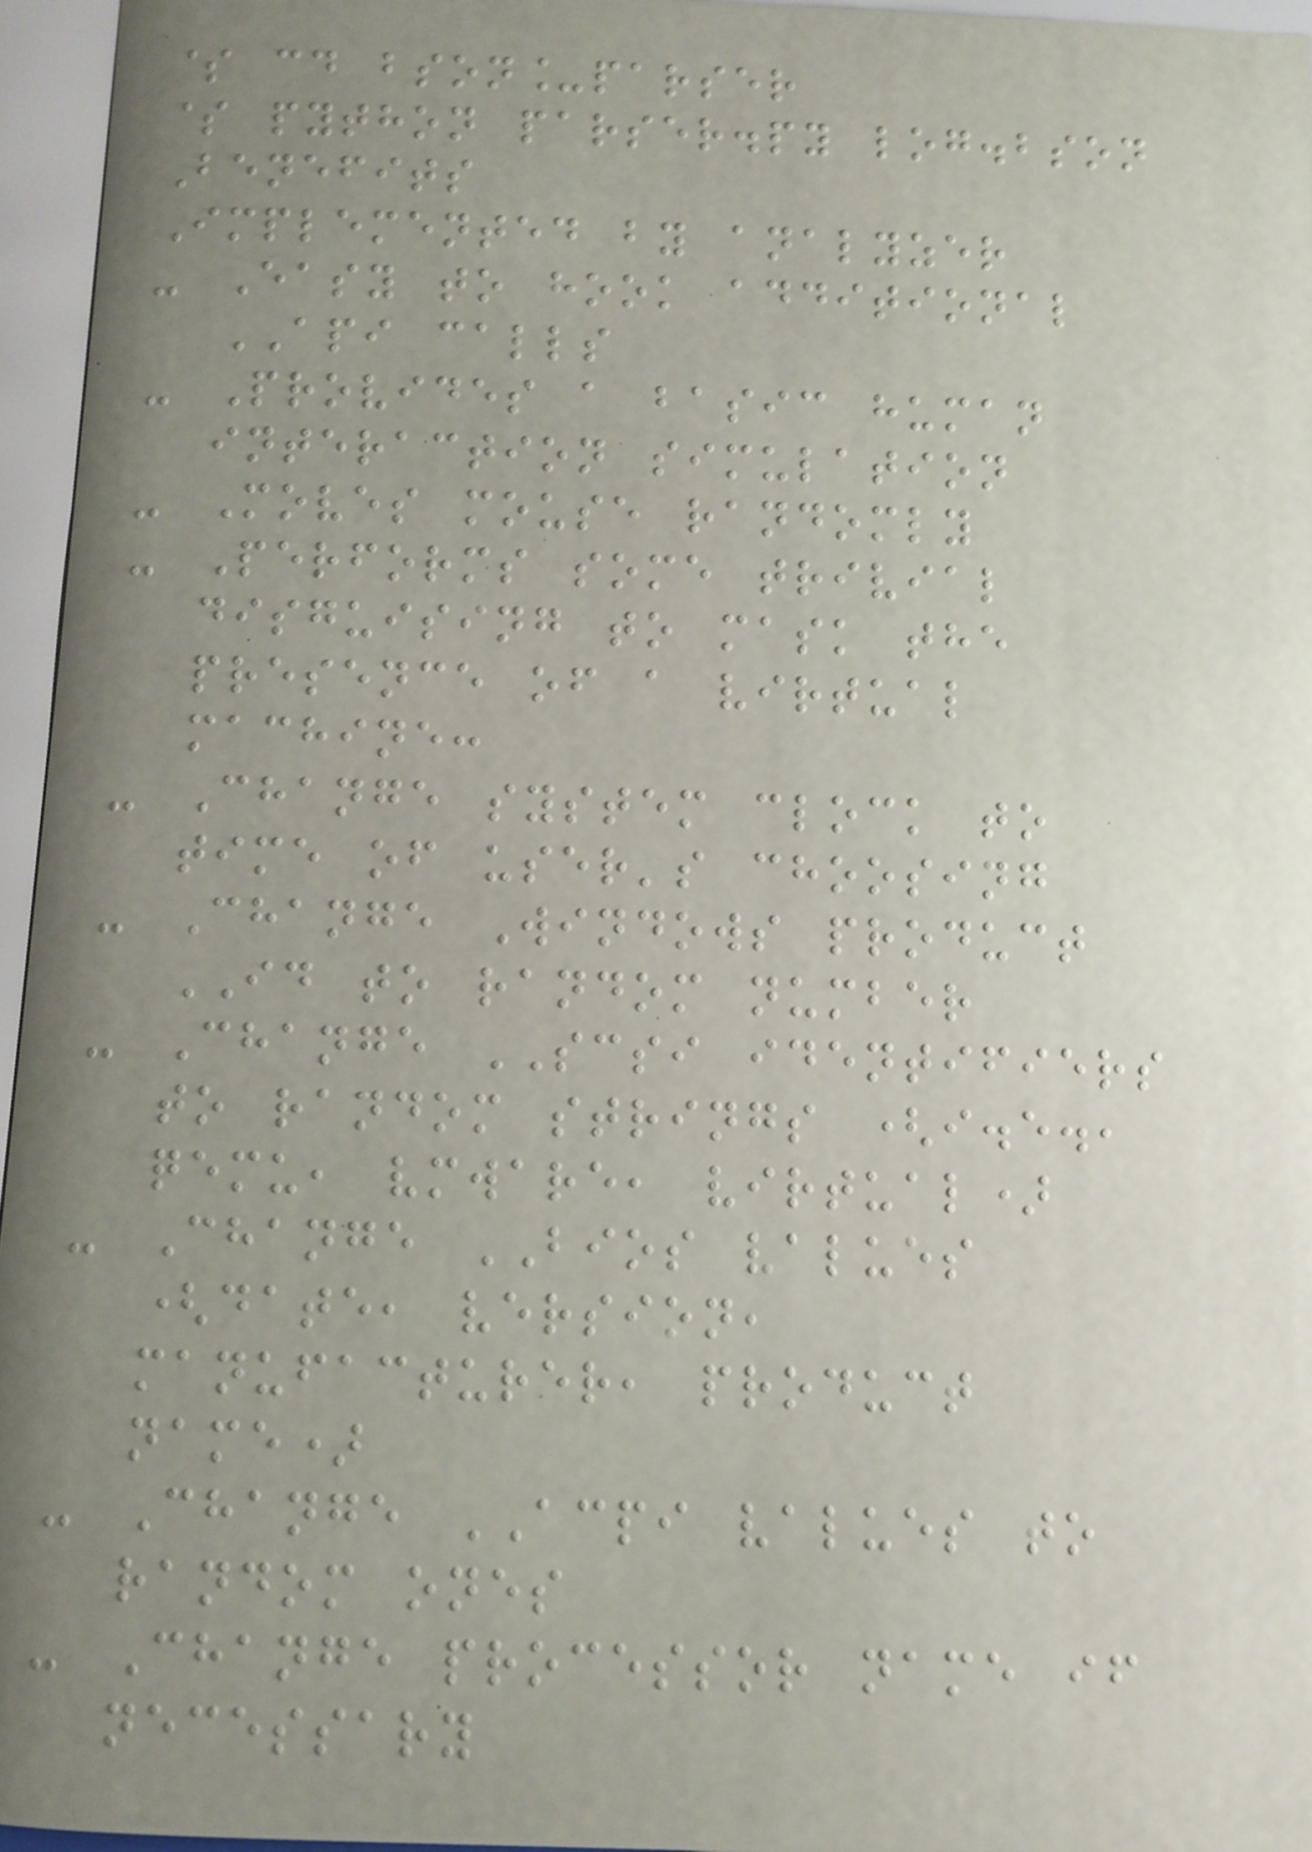$ cd bson_parser
$ python parser.py log.bson
Benefits
Implemented by analyzer
- Easy to hook additional
API calls
- Provides a basic human
interaction simulation
- Moves mouse randomly
- Performs some trivial
disguising to mask the
presence of a virtual
machine:
- Change system clock to
time of user's choosing
- Change Windows product
ID to random number
- Change SCSI identifiers
to random strings (i.e.,
qemu, vmware, virtual)
- Change BIOS values
(date, version,
manufacturer, product
name)
- Change ACPI values to
random ones
- Change processor name if
necessary
